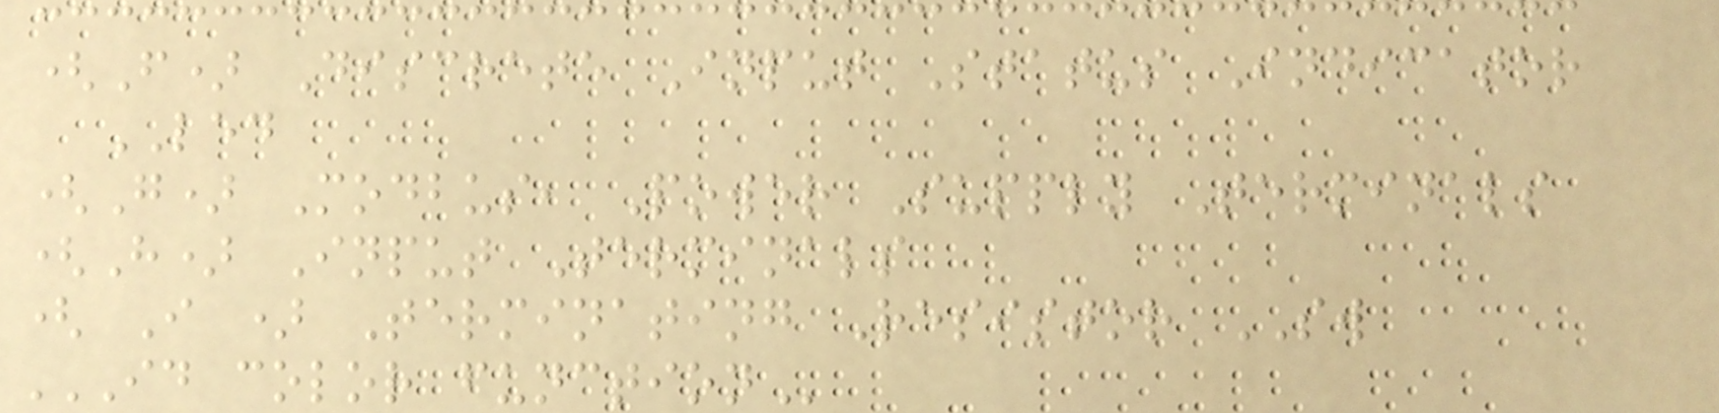(F) Discrete Input Status Indicator
LED
(G) Modbus, Power Supply Terminals
(H) Input Terminals
( I ) Terminating Resistor SW
ID COLOR FUNCTION
